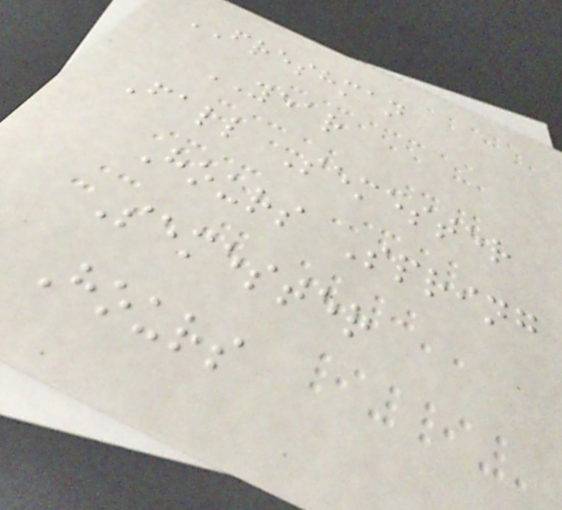FRESHMAN
YEAR
Fall Semester
Hours Spring
Semester
Hours
